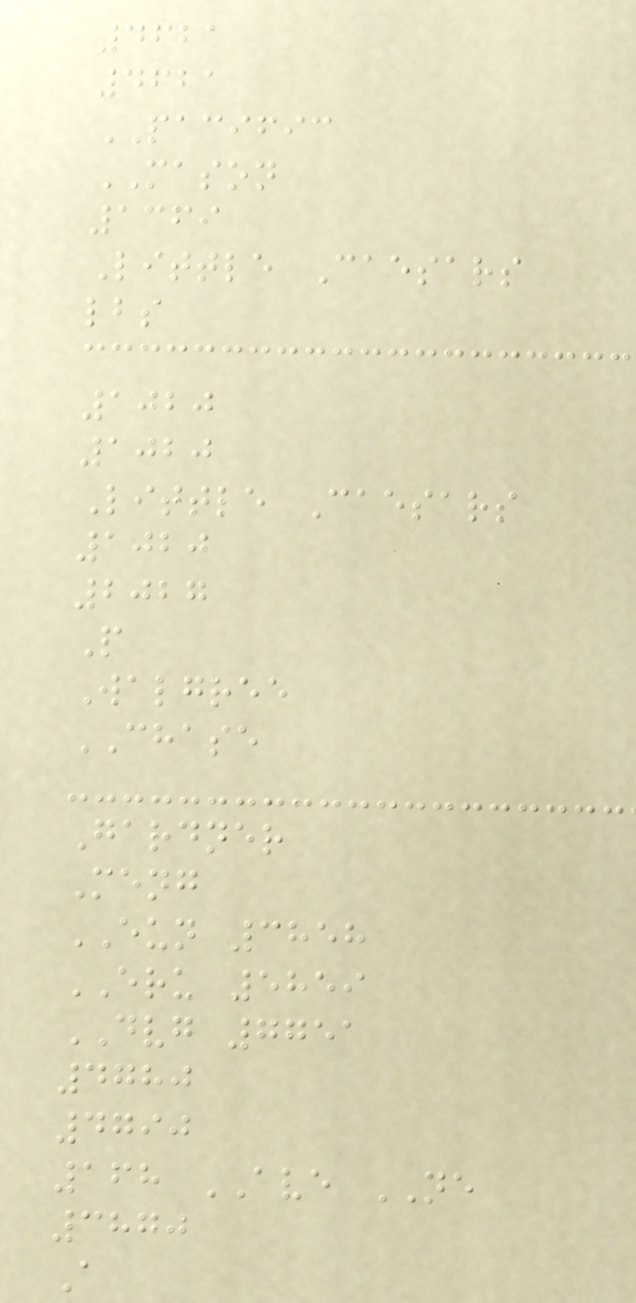4621
4621
PACIFIC
MASON
1369
Little Caesars
lbs
1020
1020
Little Caesars
1020
2027
P
Walgree
CHASE
Gardner
Meng
EUN 3858
ERU 5859
DVG 7751
4780
4790
168 AVE NE
3870
A
